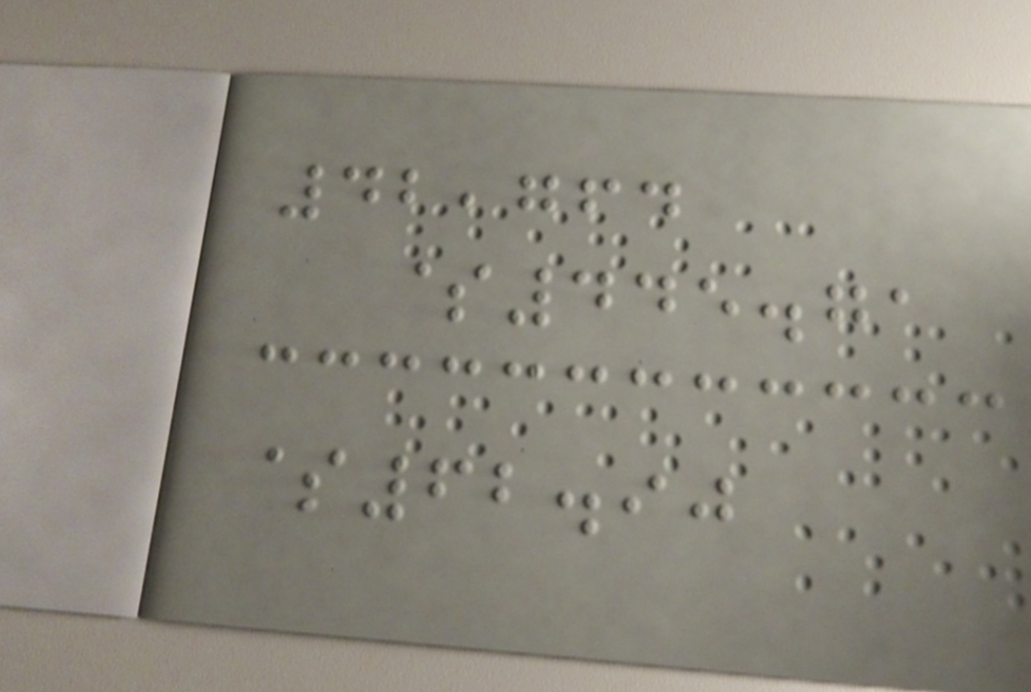42,764
$445.71
$62.90
